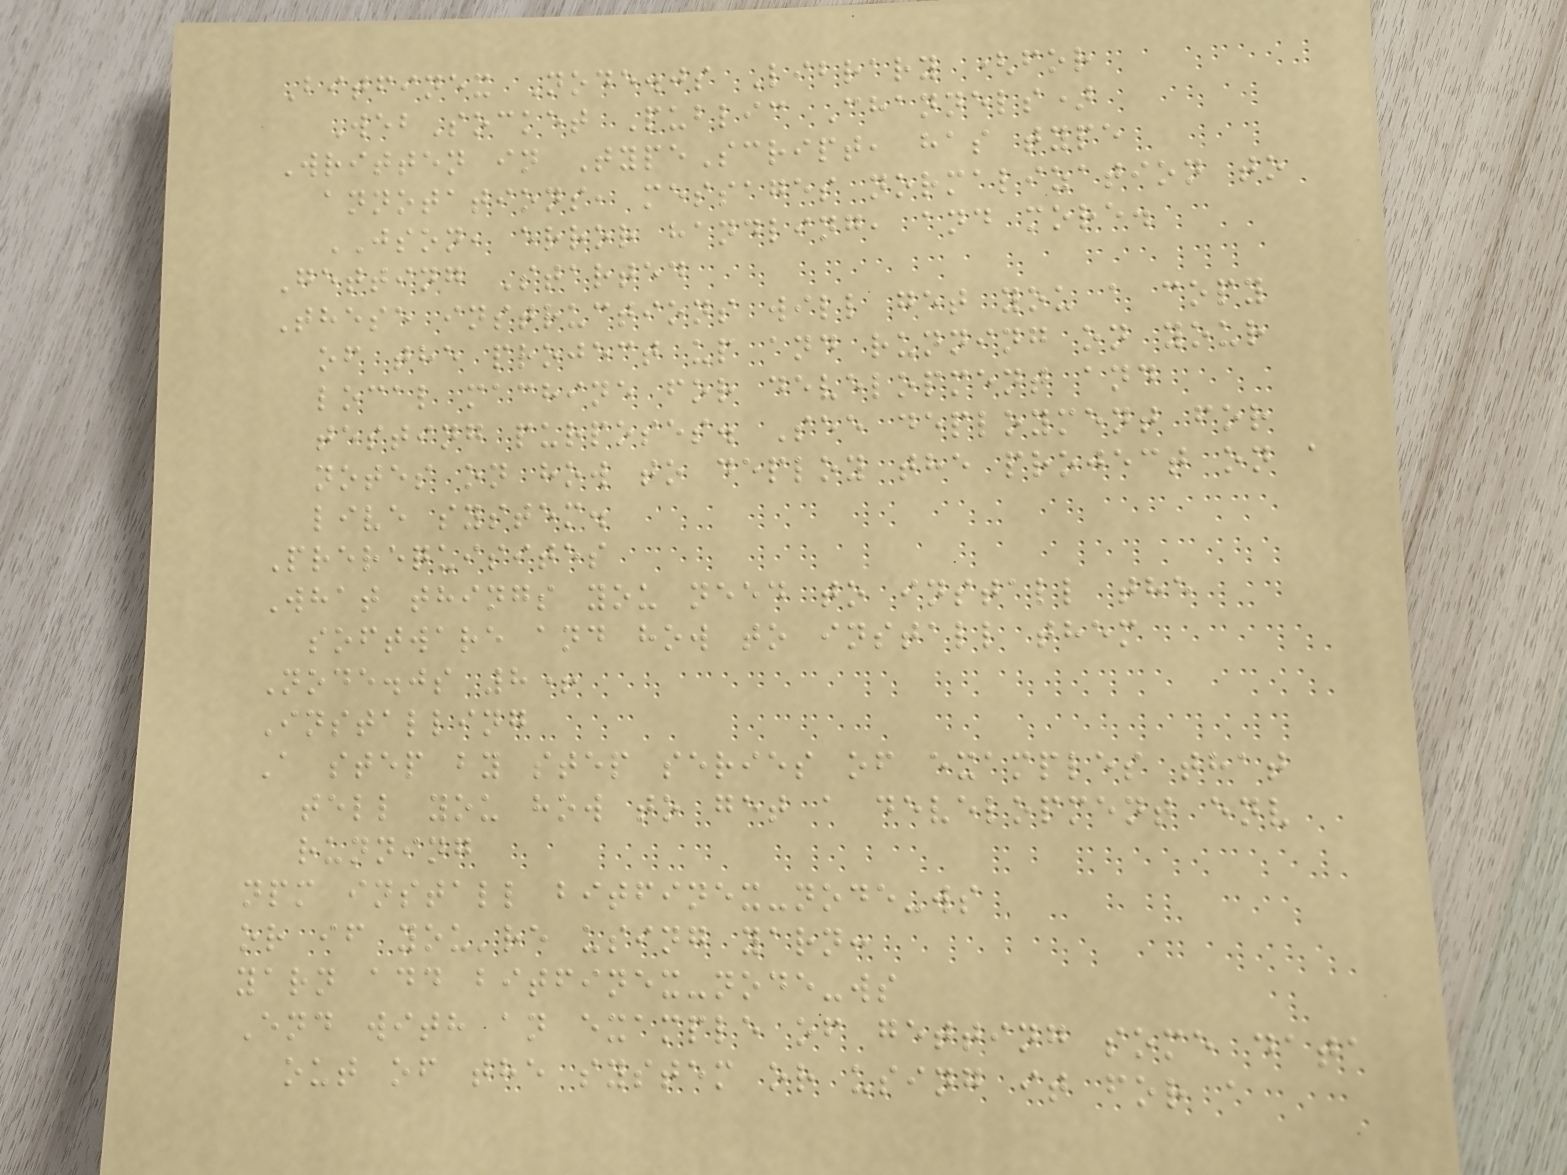Bitfinex Node.js Library (for
WebSocket Public Channels)
Written in TypeScript, has type
annotations, messages normalization to
JSON, error handling, and more.
Getting Started
These instructions will get you a copy
of the project up and running on your
local machine for development and
testing purposes. See deployment for
notes on how to deploy the project on a
live system.
Prerequisites
What things you need to install the
software and how to install them
Node.js 8+
Installing
A step by step series of examples that
tell you how to get a development env
running
npm install bitfinex-node-ws
or if you're using yarn:
yarn add bitfinex-node-ws
End with an example of getting some data
out of the system or using it for a
